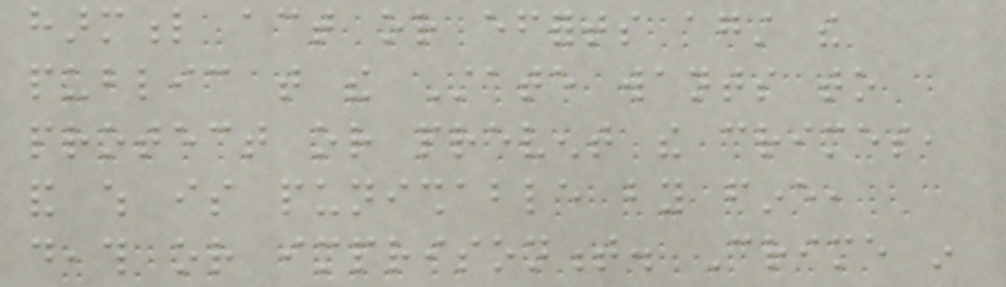harmful act or efforts against the
public that the State wants to
protect or prevent the crimes,
and which is punishable by fine,
death or imprisonment. Crime in
